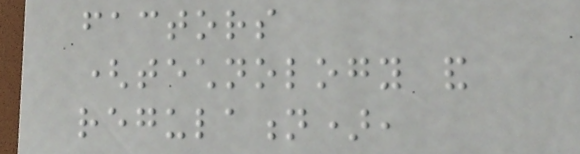factors
(technology and
regulation),
